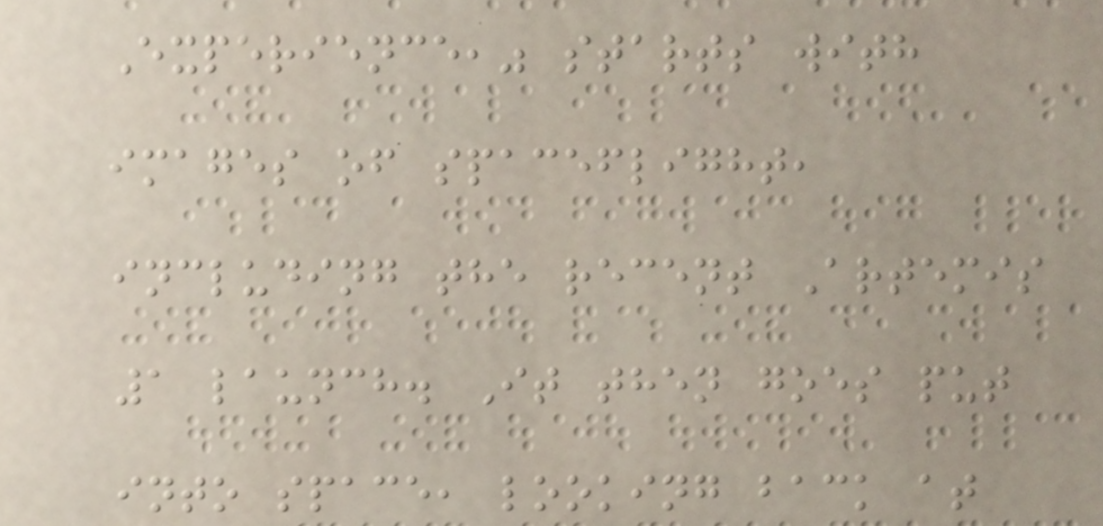Experience," starts with
images of spaceflight,
including the recent Artemis
1 launch. It then goes put
into space, looking back at
